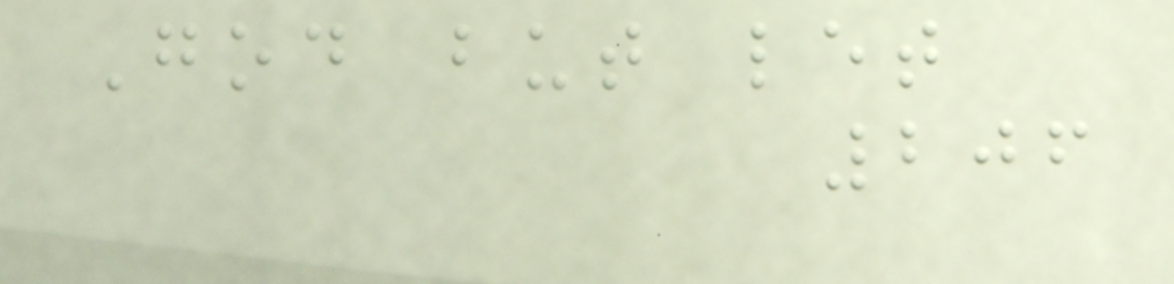God but let
206
